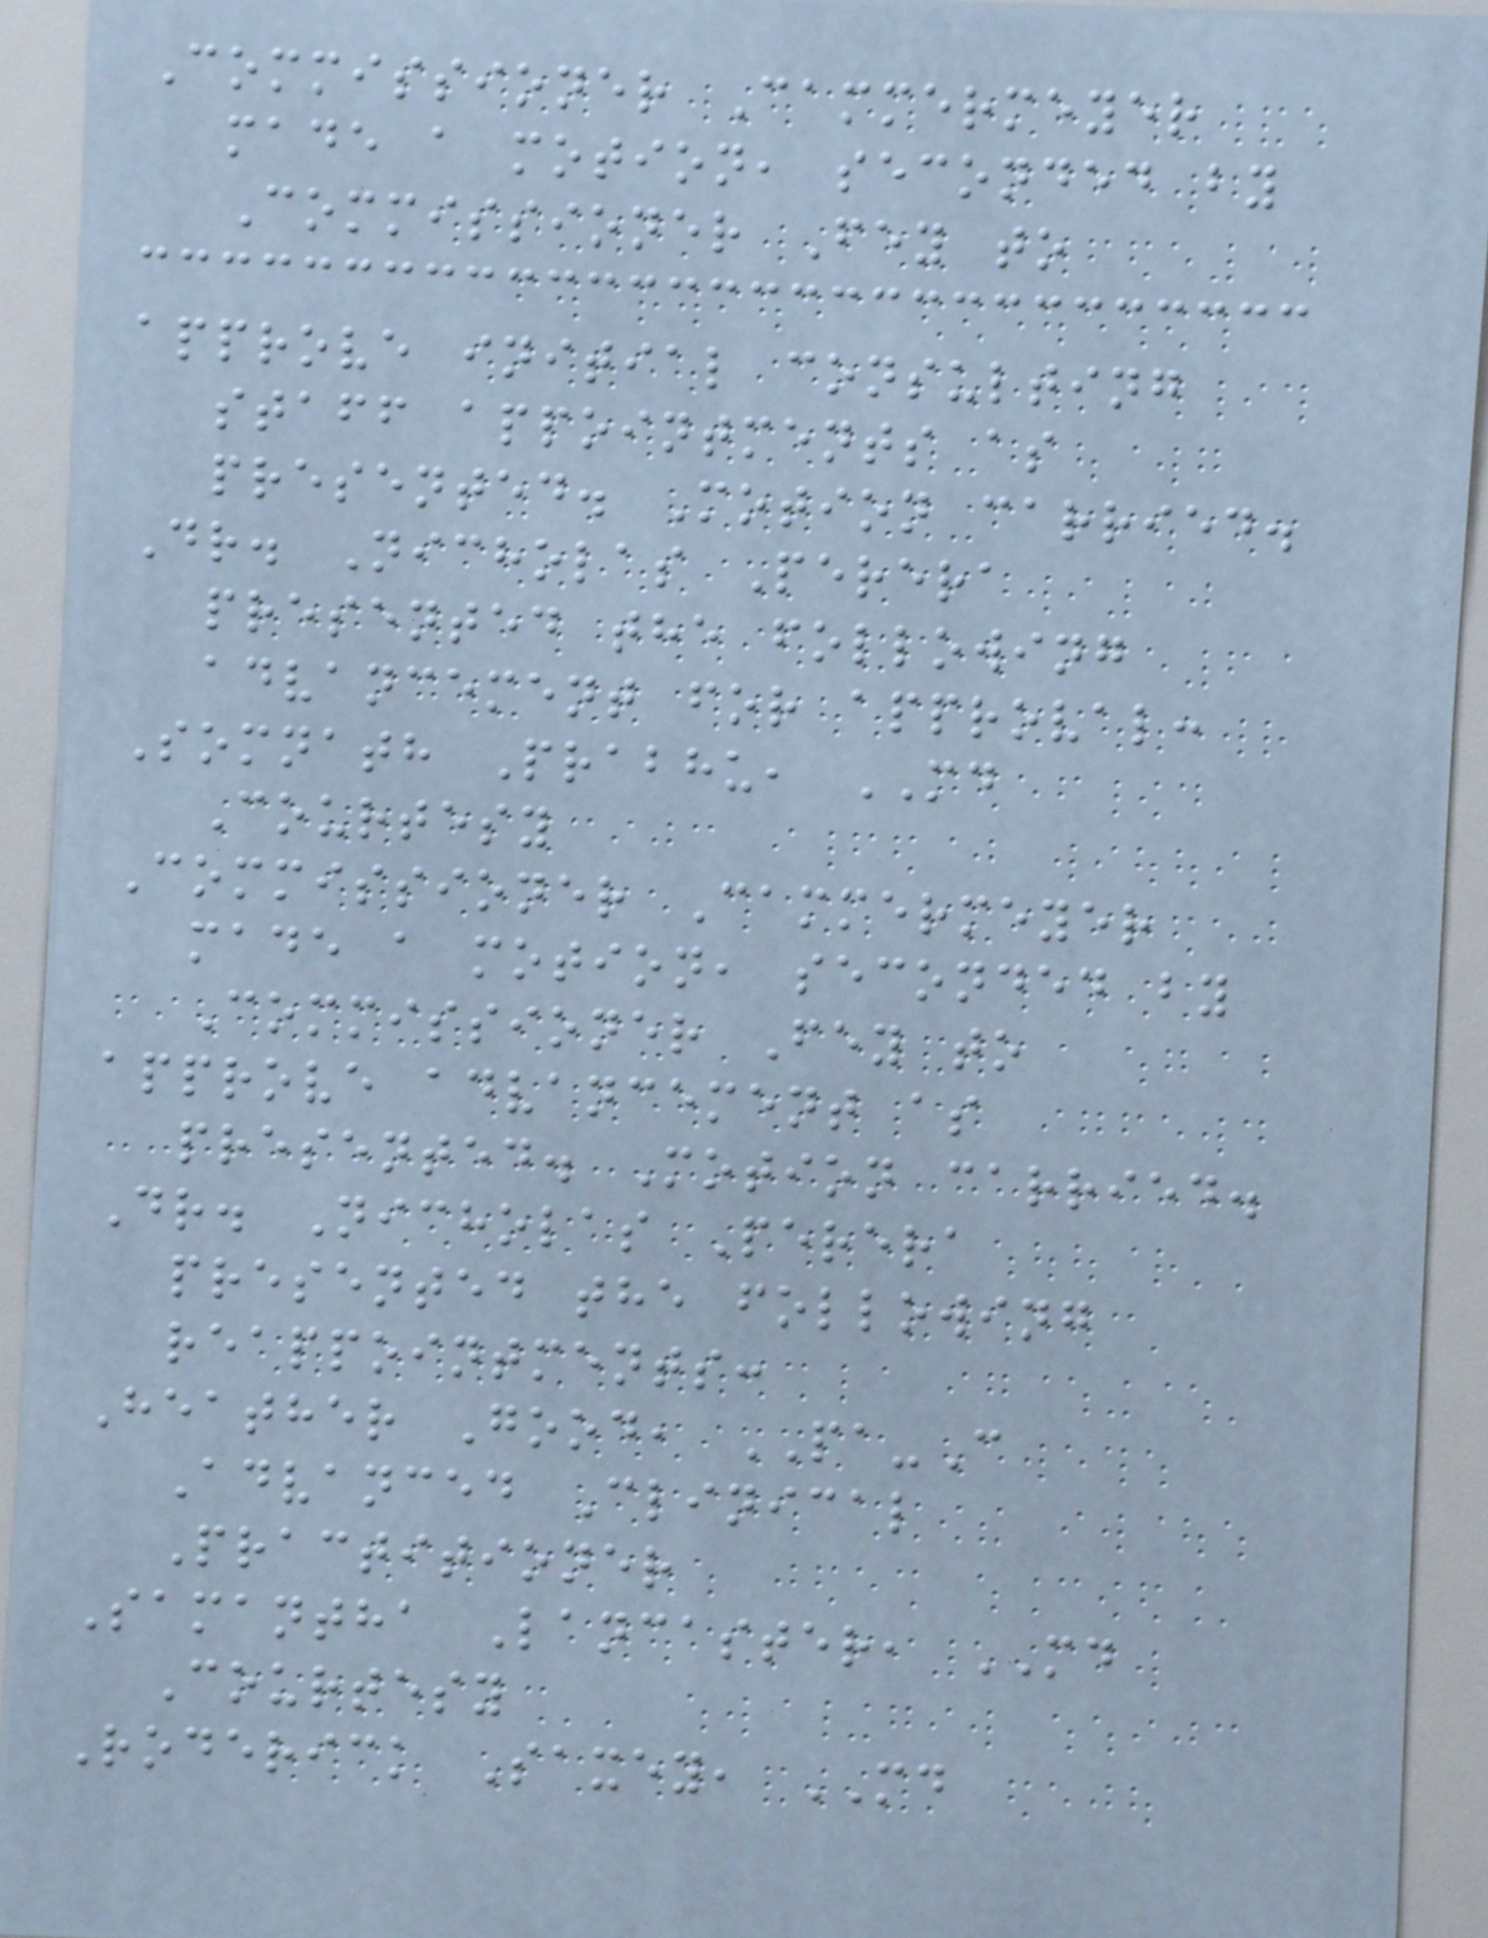Commissioner Cammermeyer
made a motion, seconded by
Commissioner Fey to
approve initial consulting
staff appointments as
presented. Motion carried.
Dr. Nicholas Perera
presented the following
advancement for approval:
Somnath Prabhu, MD
Courtesy
Commissioner Cammermeyer
made a motion, seconded by
Commissioner Fey to
approve advancement as
presented. Motion carried.
Dr. Nicholas Perera
presented the following
reappointments:
Heather Good, PA-C
Advanced Clinical
Practitioner
Samantha Lancaster, MD
Courtesy
Roderick Saxey, MD
